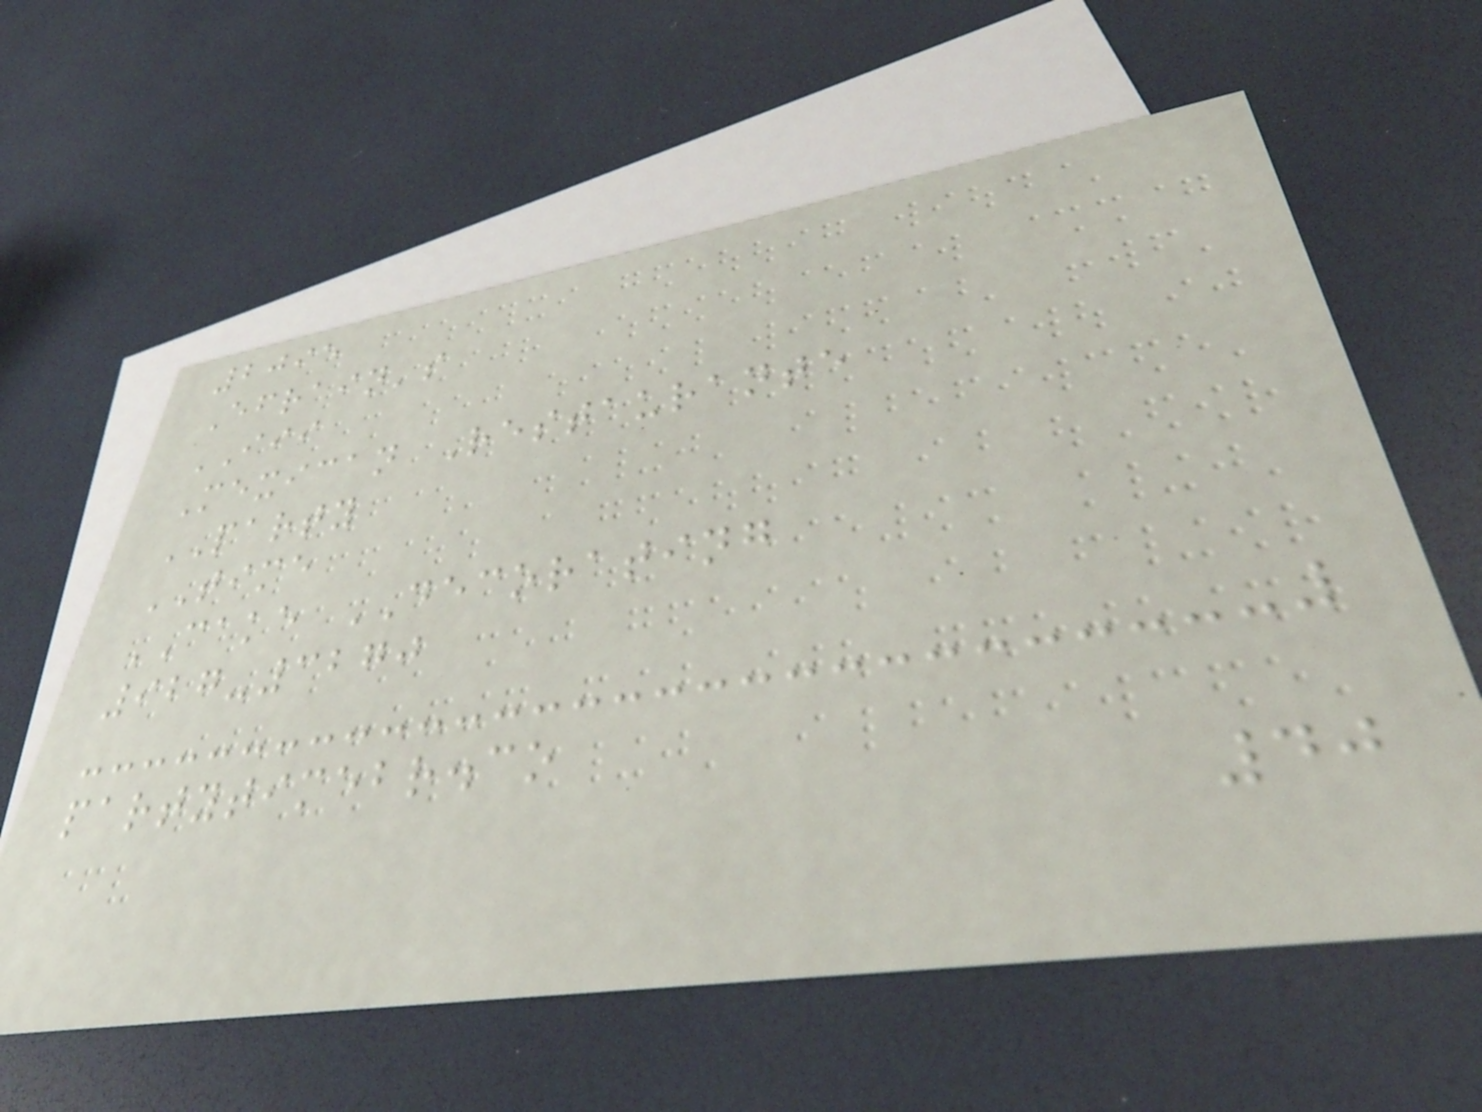2095
Efrain's
III
Mexican Restaurante
PARTY
TIME
CAKE DECORATING
927-3270
partytimebr.co
40
